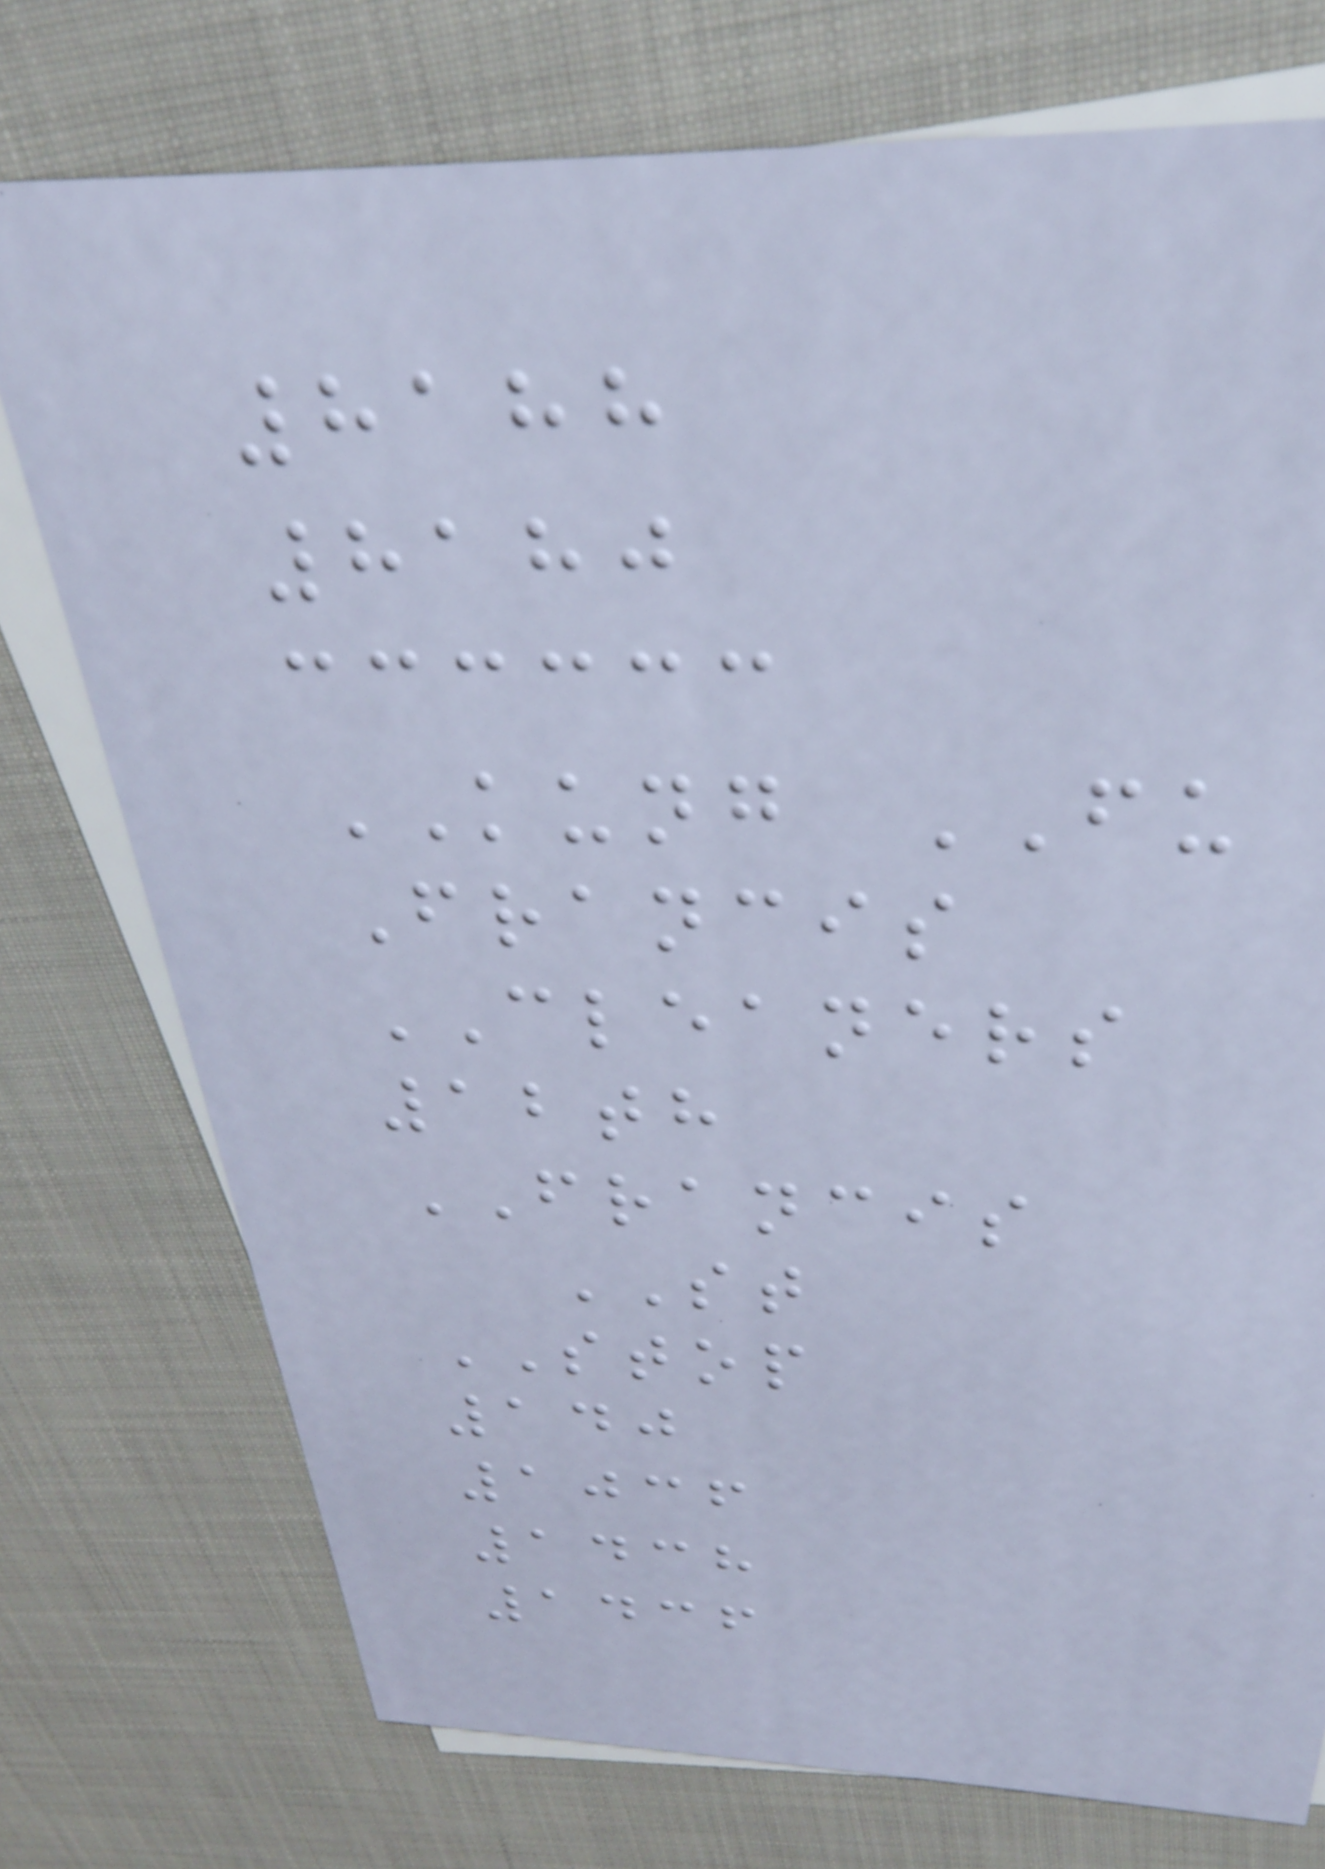8188
8180
KUNG FU
Francis
CLEANERS
12th
FRANCIS
ST
STOP
140
1036
1438
1436
